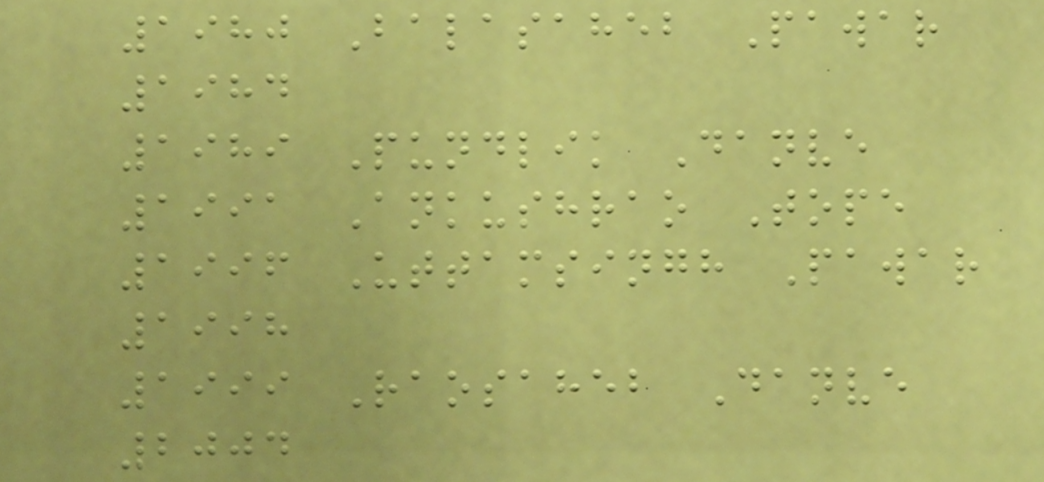1980 Balasaheb Pawar
1984
1989 Pundlik Danve
1991 Ankushrao Tope
1996 Uttamsingh Pawar
1998
1999 Raosaheb Danve
2004
